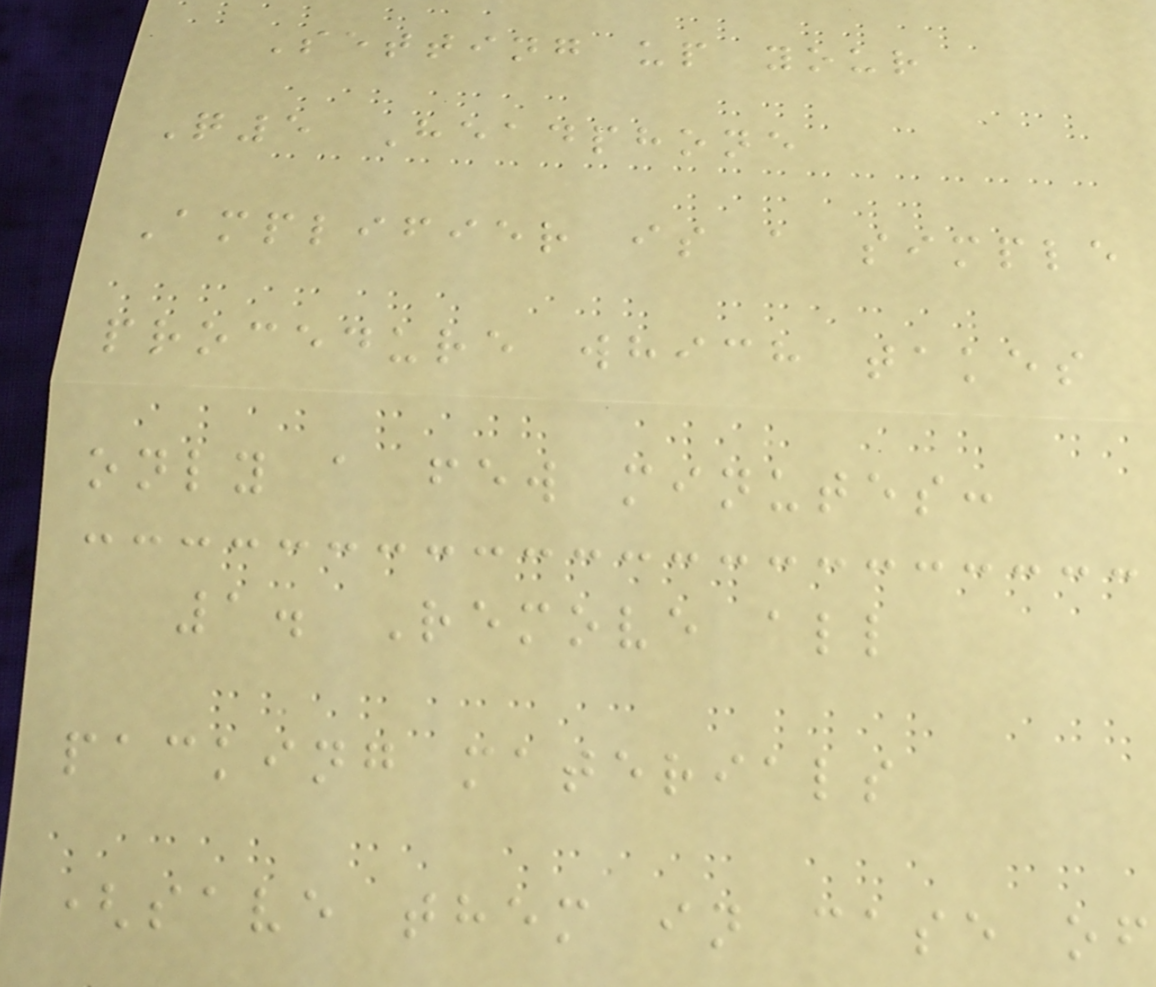Setting up your
Q5 Headphone
Amplifier is a simple
procedure which takes
only a few minutes:
1. Remove all
packing materials
(save them in case of
